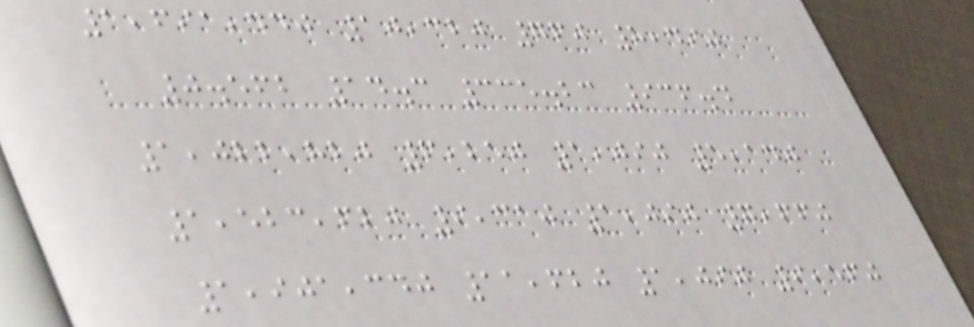1,691,440 10,320 760 8,490
0.562 14.3 335.23 936.4
1,022,820 6,250 1,090 5,140
1,523,620 9,310 1,090 7,660
1,901,340 11,620 1,090 9,560
